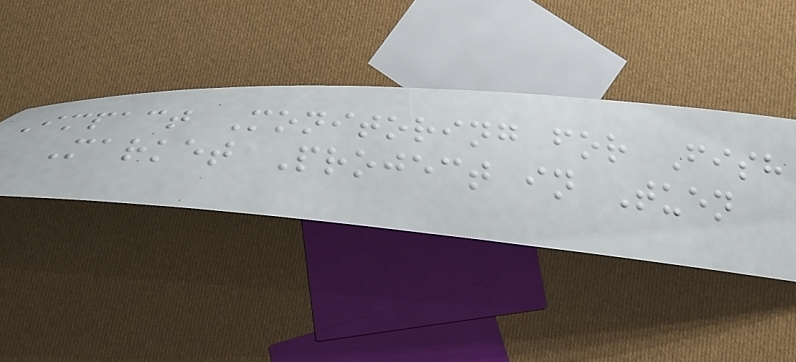Impact Monitoring for Fish
Market Project in Tuen
